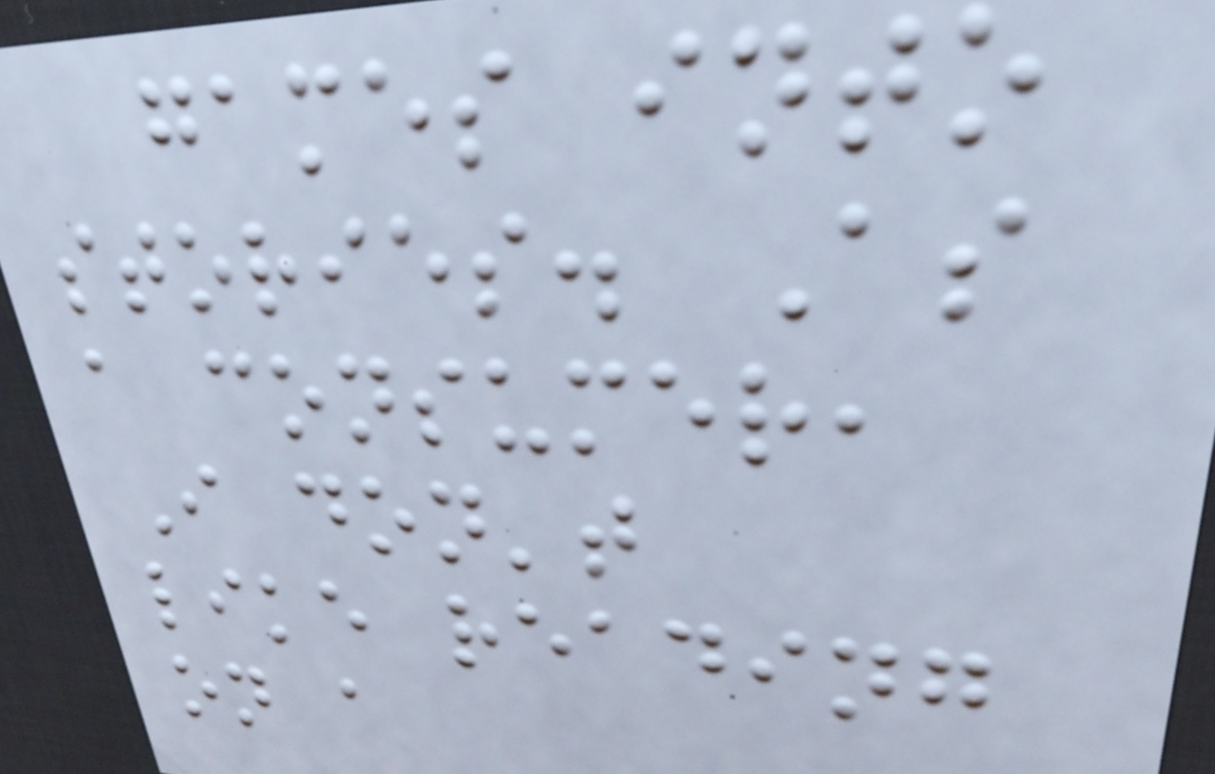games into
stories. As
a consumer,
I don't
like reading
on a
